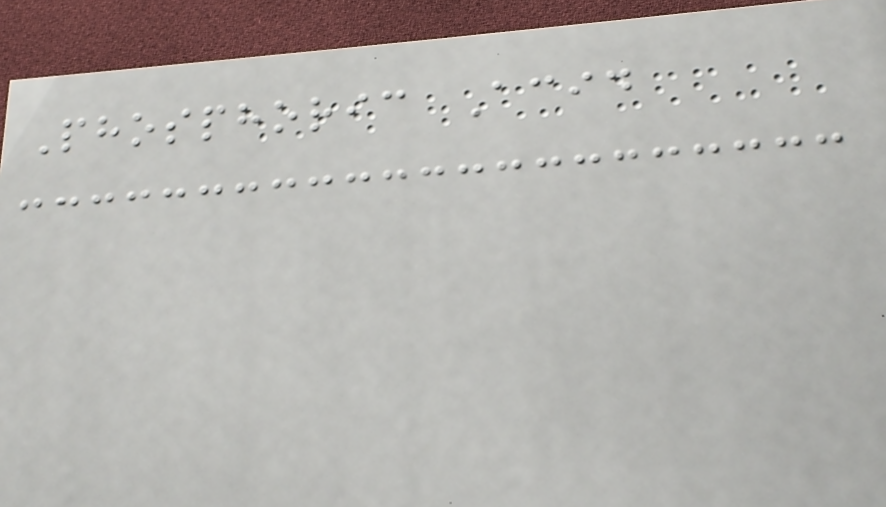Phosphoric Acid
